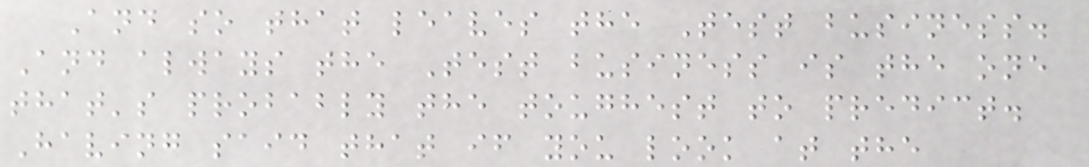And so that leaves the Test business.
And always the Test business is the one
that's probably the toughest to predict.
Having said that if you look at the
